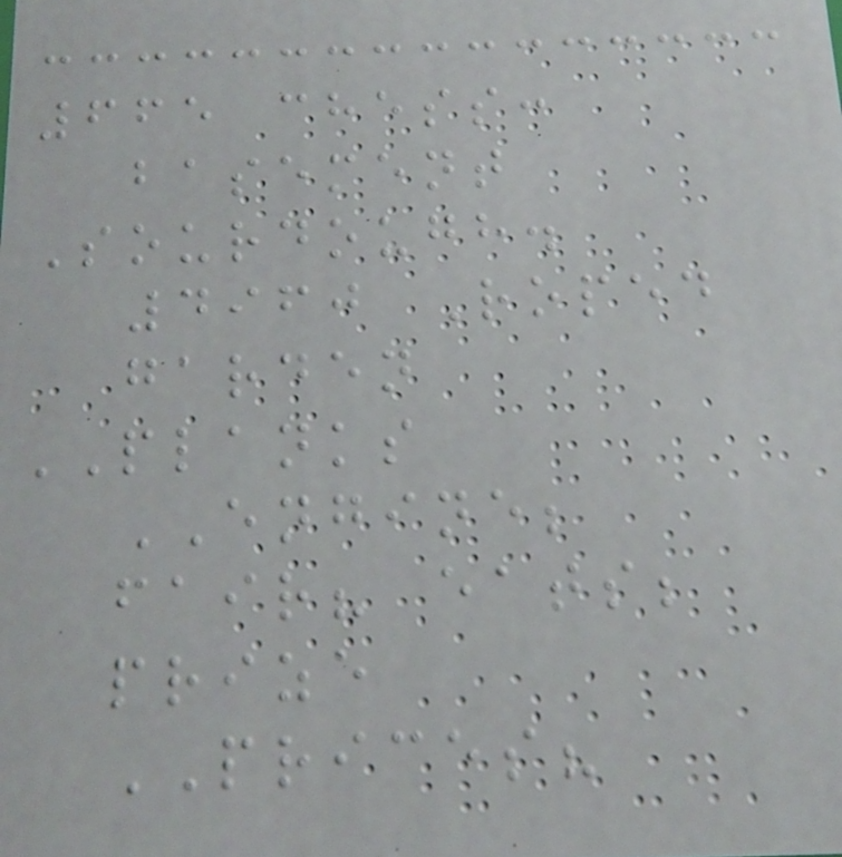665 chess:
basement
Sourdough.
4960 Roped
garden
PLANKS
ENGINE;
fair? eats;
prize
PRICES?
